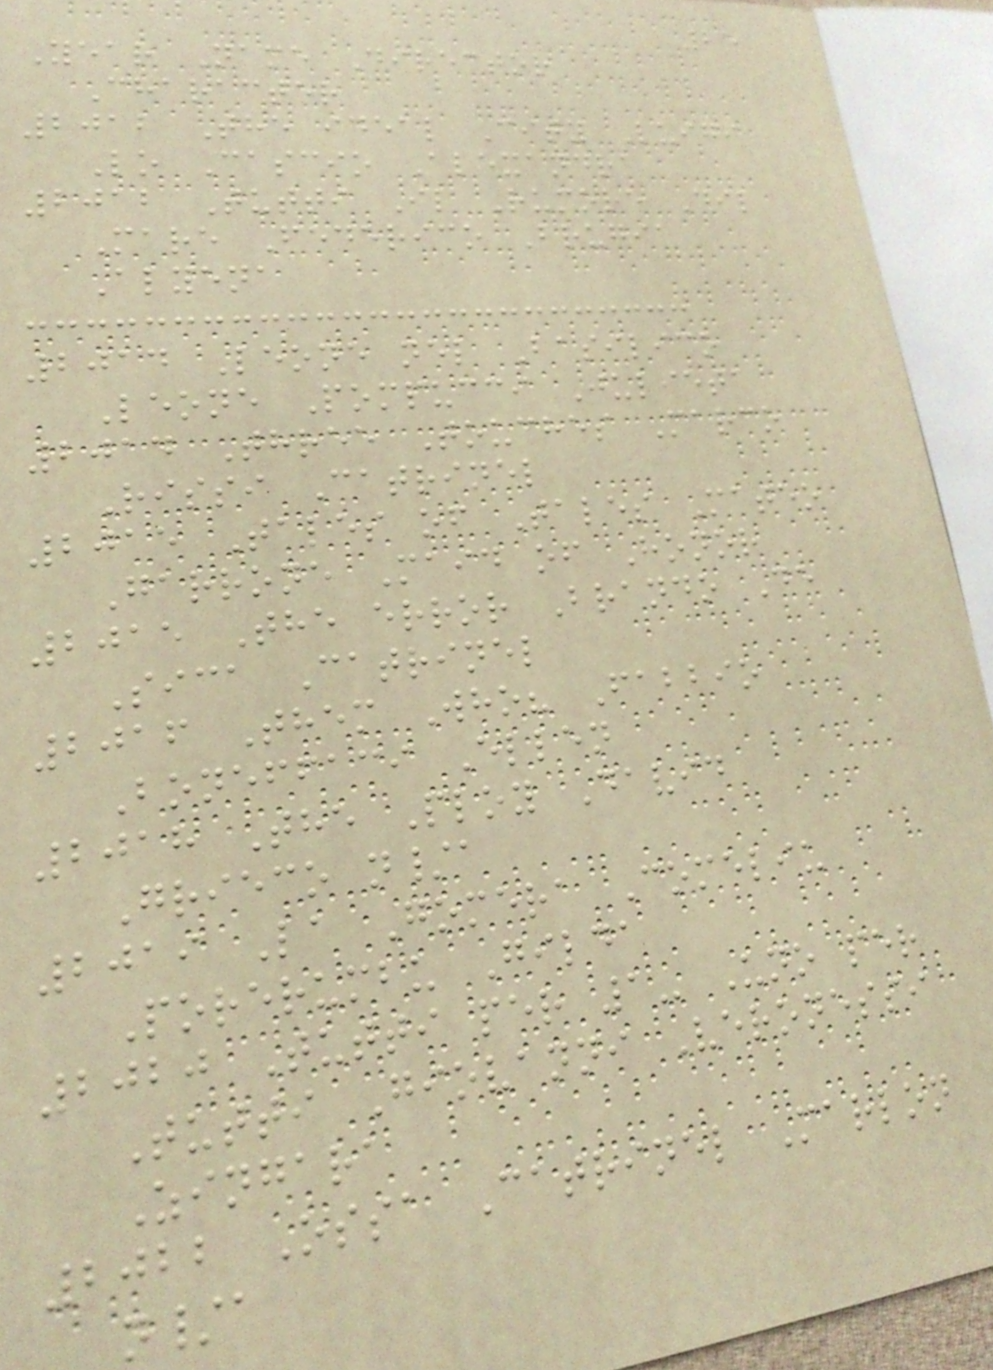25
Year Name Director
Character
2012 The ideal City Luigi
Lo Cascio Alexandra
2012 Tutti Il Rumore Dil
Mare Federico Brugia
Alyena
2014 Leone nel Basilico
Leone Pompucci Julieta
2014 Three Touches Marco
Rissi Catrinel
2015 Tales of Tales Mateo
Garrone Maid of Honor
2015 The error Brando De
Sica Catrinel
2016 Them Who? Fabbio
Boneffaci Ellen
2018 The Ploy David
Grieco n/a
2019 La Gomera Comeliu
Porerumbu Gilda
2020 Tutti per 1- Uno per
Tutti Giovanni Veronessi
Zingara
2022 Ossa Catrinel Marlon
n/a
